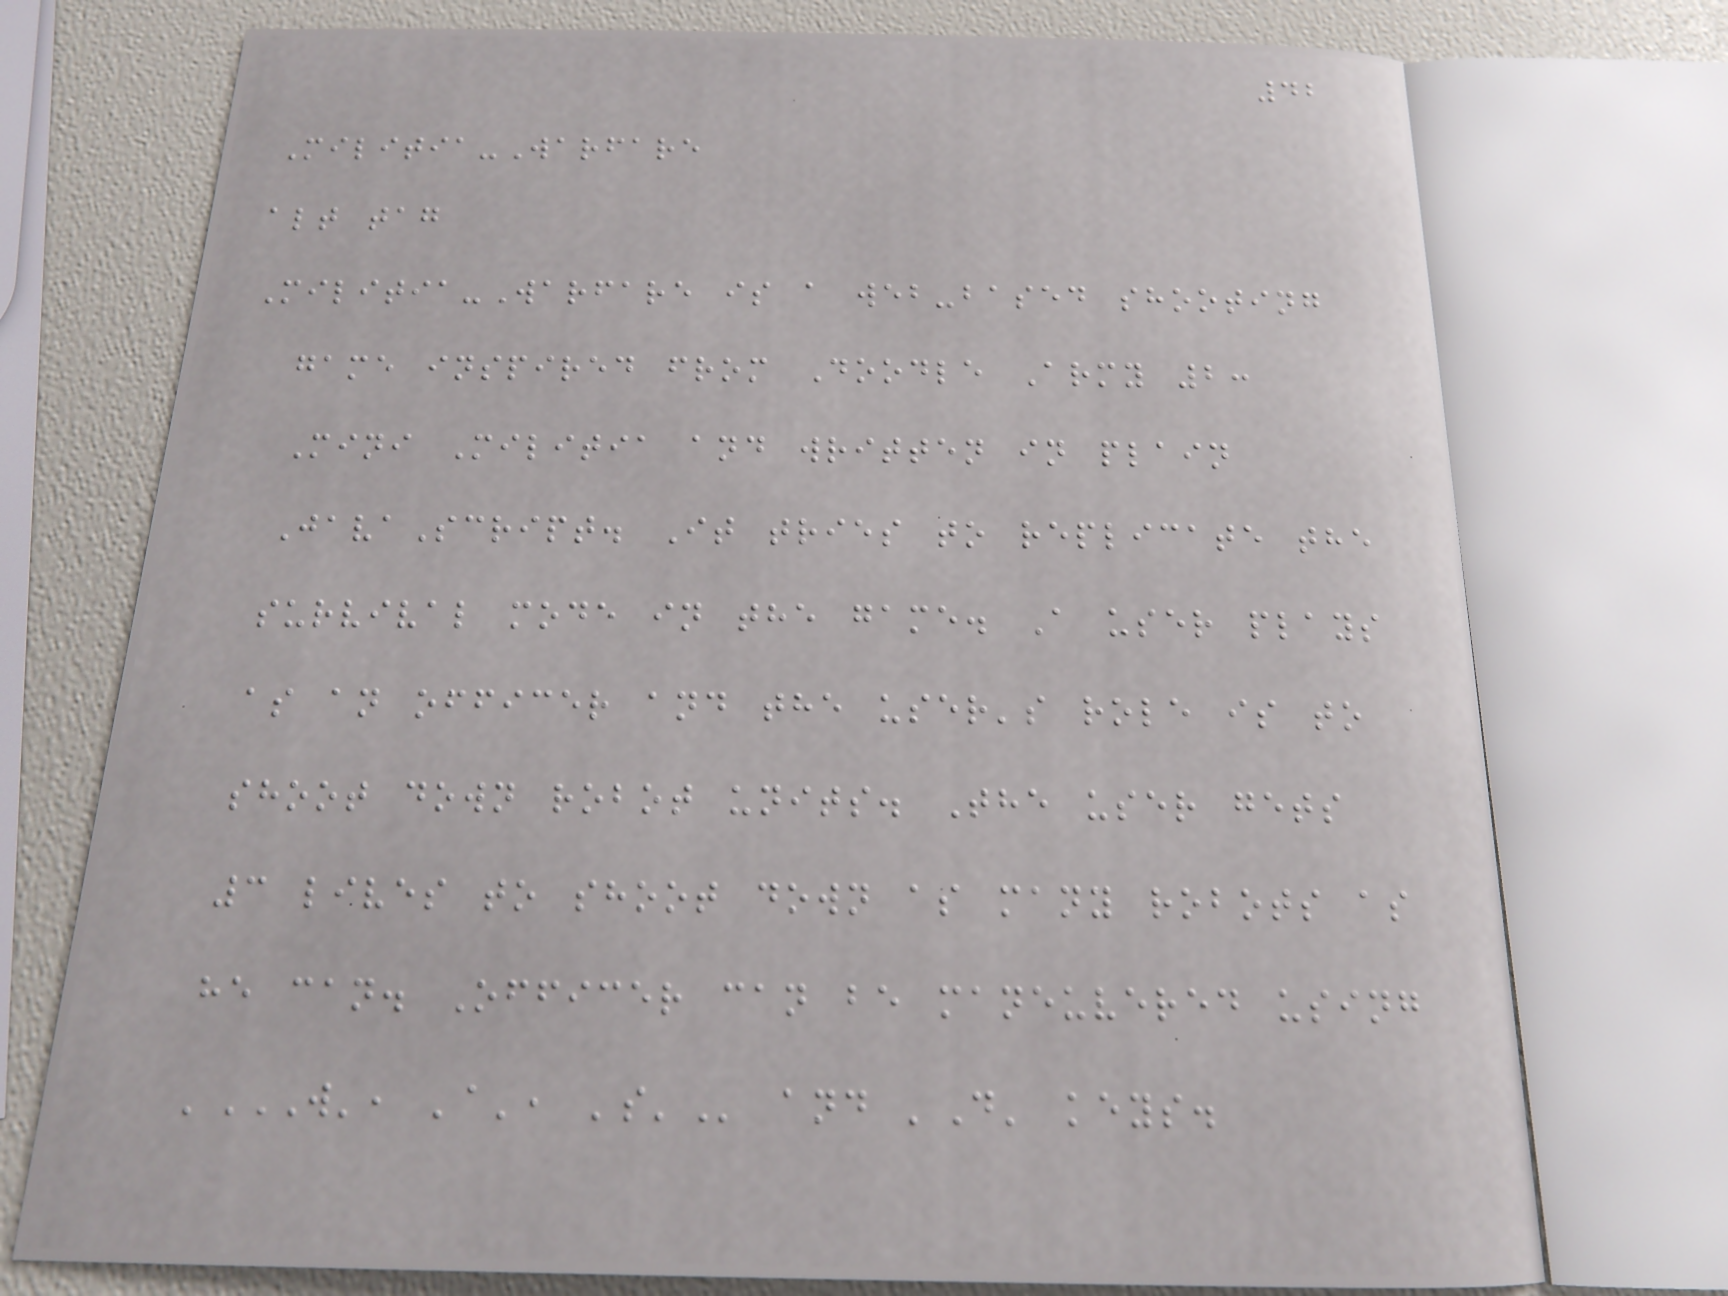42
Militia-Warfare
alt tag
Militia-Warfare is a web-based shooting
game inspired from Doodle Army 2:
Mini Militia and written in plain
JavaScript. It tries to replicate the
survival mode in the game. A user plays
as an officer and the user's role is to
shoot down robot units. The user gets
3 lives to shoot down as many robots as
he can. Officer can be maneuvered using
'W', 'A', 'S' and 'D' keys.
